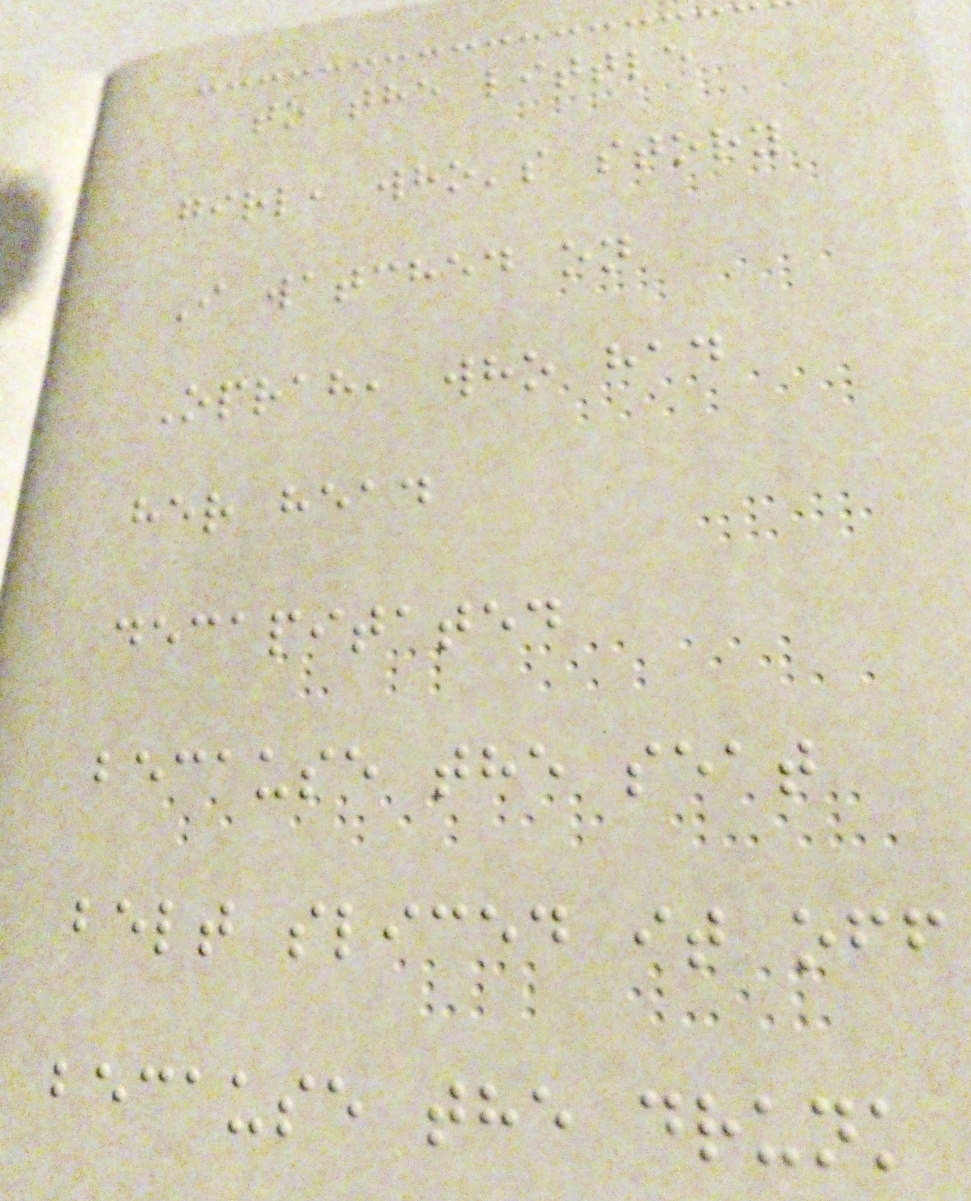to the little
girl, who's story
I watched on
Oprah, who had
her head
decapitated
because the seat
belt sliced it off
because the drunk
